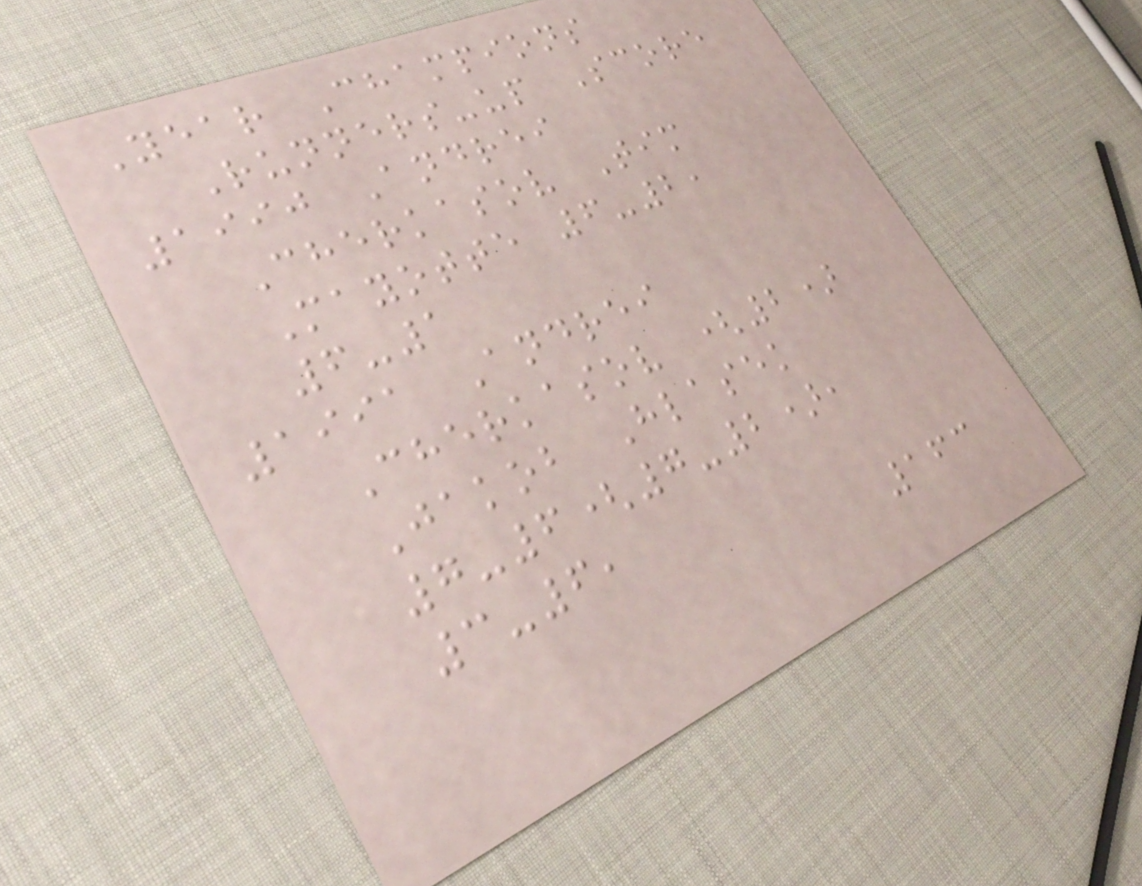Year Champions
Runners-up Score
1990 Andrei
Cherkasov Tim
Mayotte 6-2,
6-1
1991 Andrei
Cherkasov (2)
Jakob Hlasek
7-6(7-2),
3-6,
163
